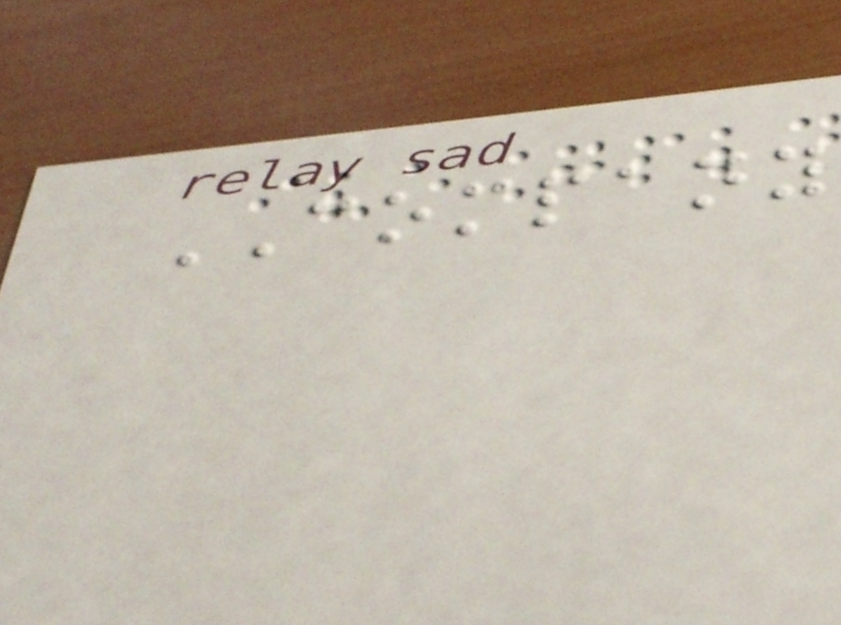COMPANY
